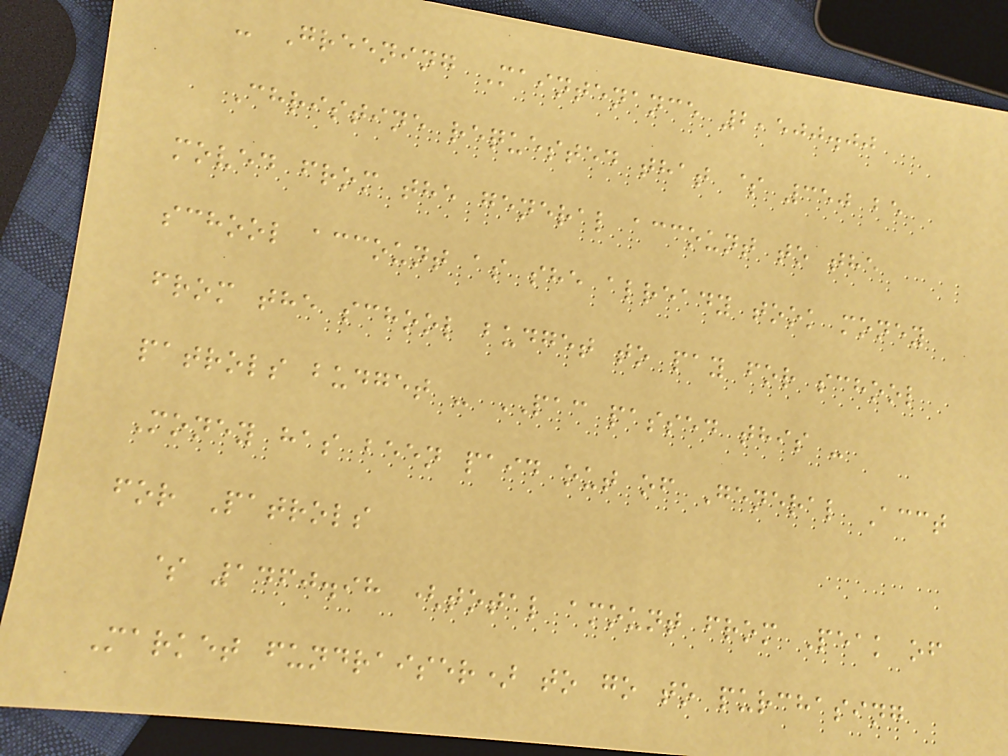- Greening Maintenance 2,500.00
Christine requested that $ 350 be
moved from the general account to the
school account as she already took money
from the school budget to pay for school
patrols budget - PAC passed this -
Money has been paid out of General Acct
for Patrols
$ 1460.98 (total amount from Peak of
Market fundraiser) to go to purchasing
